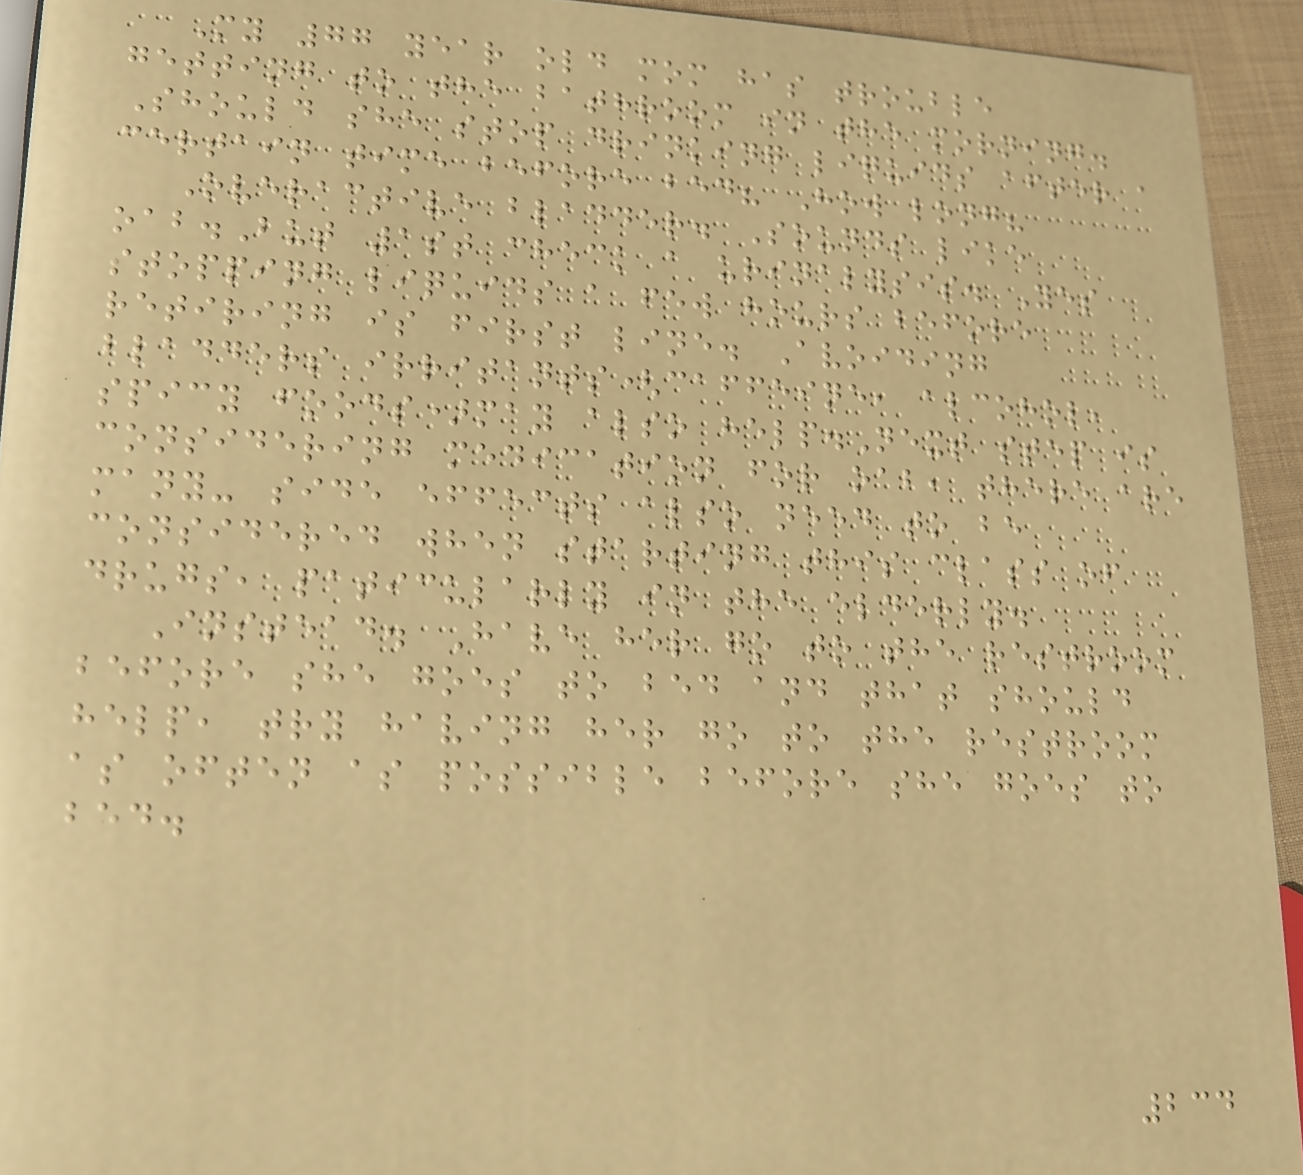My 77 year old mom has trouble
getting to the bathroom in the morning.
Should she stop drinking liquids after a
certain time before bed? How long?
Overactive bladder. Sounds like
oab.But 1st check a urinalysis. Yes
stopping liquids a few hours before
retiring is first line. Avoiding
bladders irritants(caffeine, alcohol,
spicy foods)may also help.Next step is
considering medication for oab, there are
many- side effects also need to be
considered when starting this class of
drugs, paticularly in the elderly.
Instead. Have her go to the restroom
before she goes to bed and that should
help, try having her go to the restroom
as often as possible before she goes to
bed.
234
